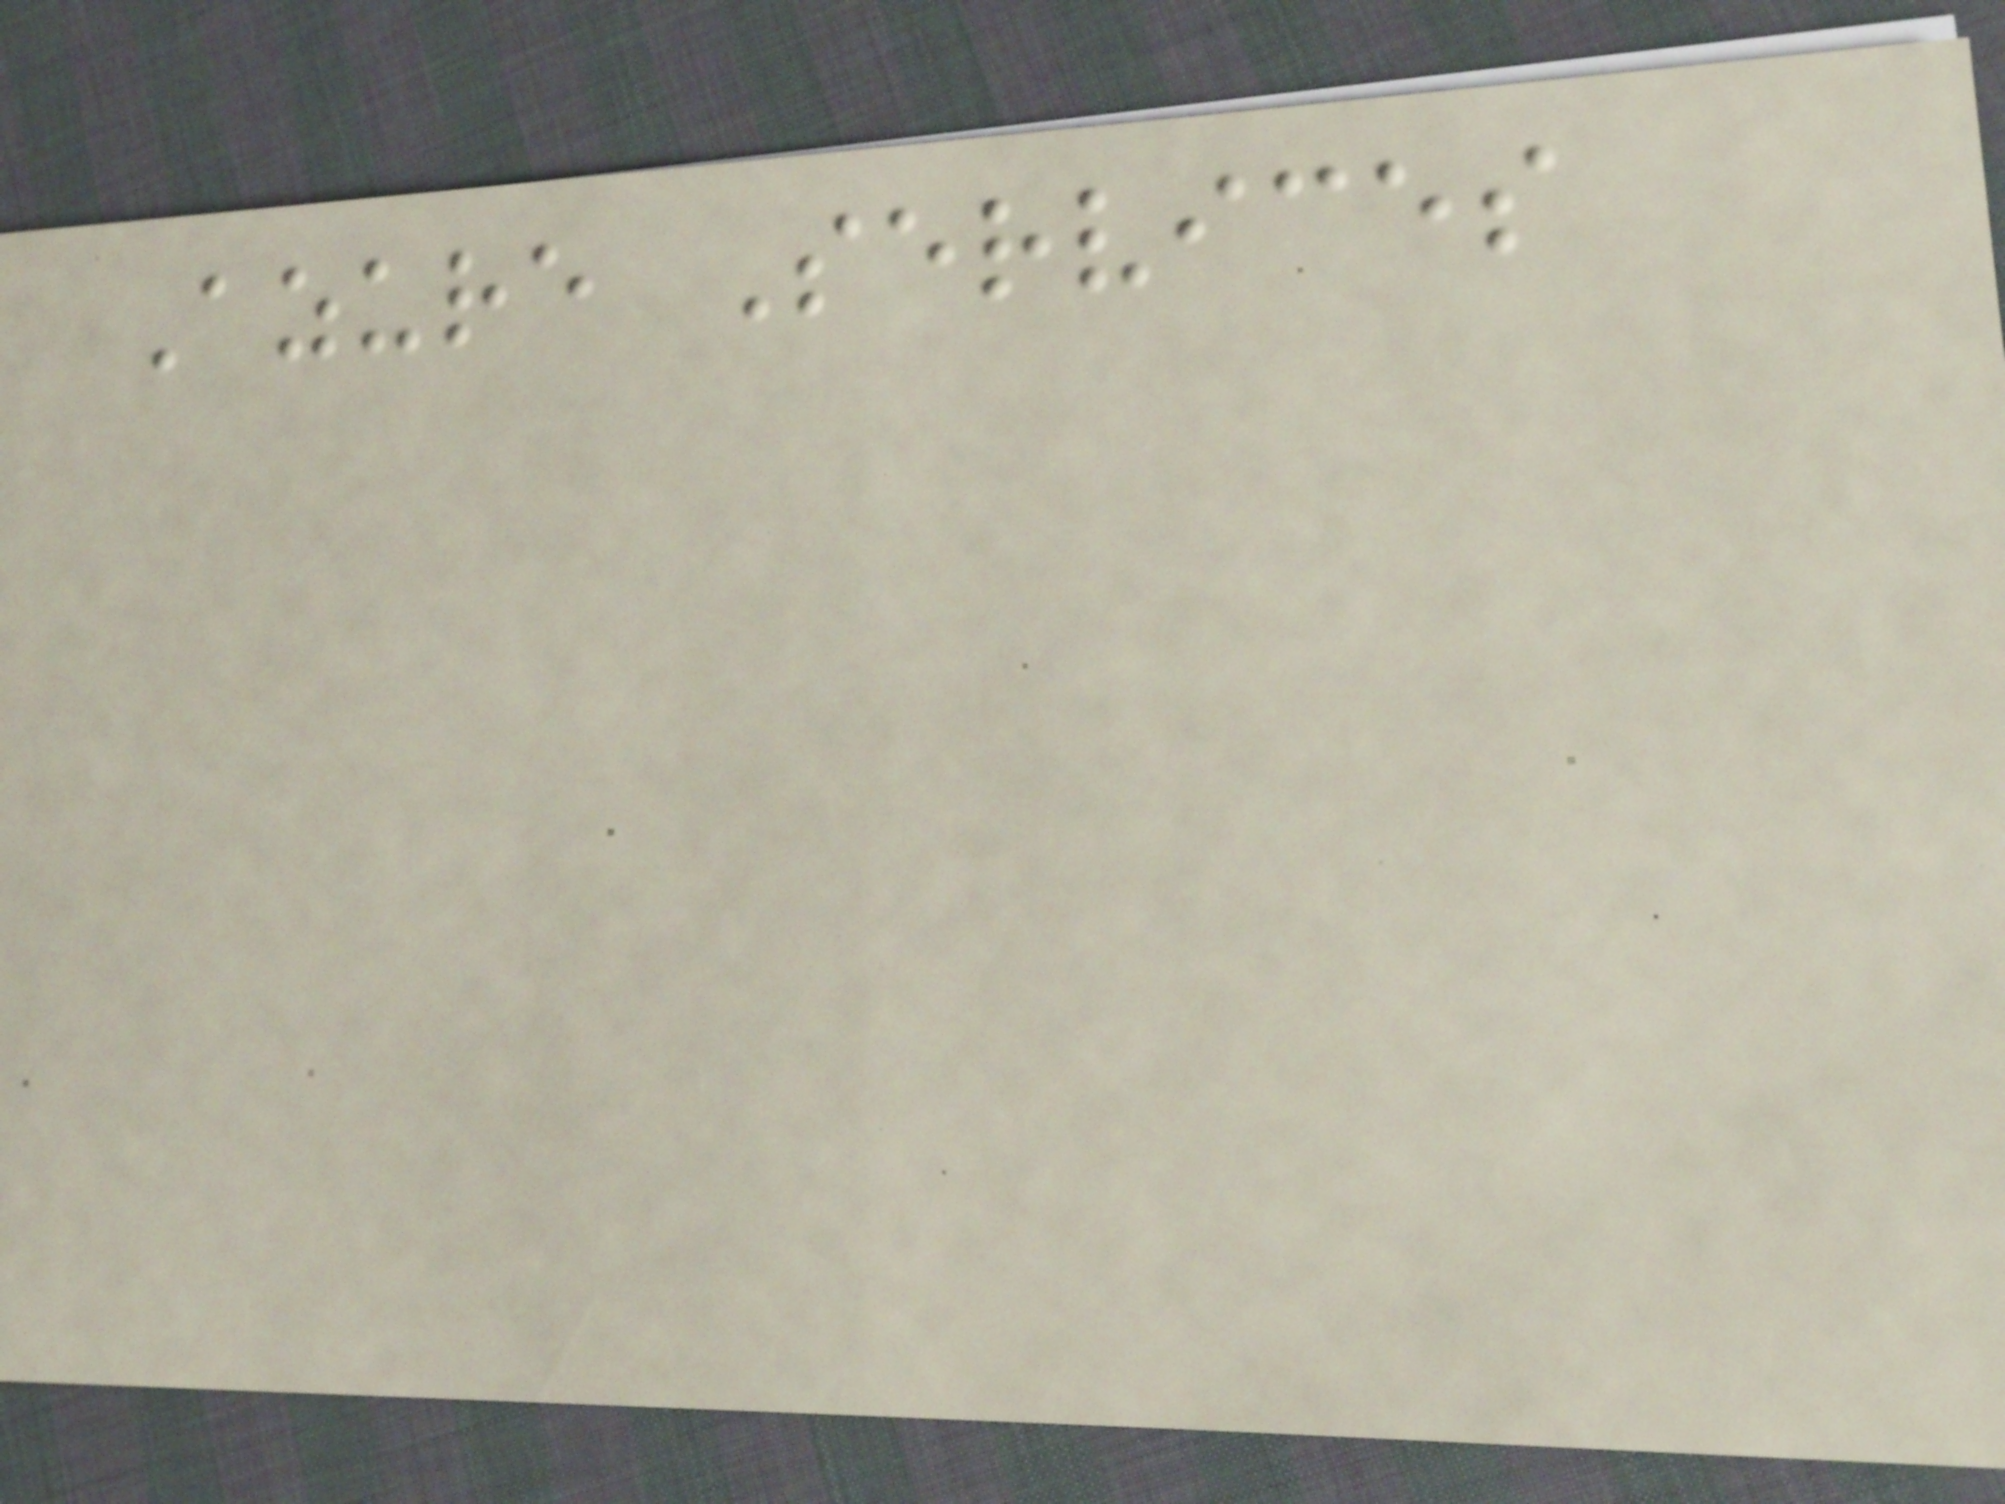Azure Services
